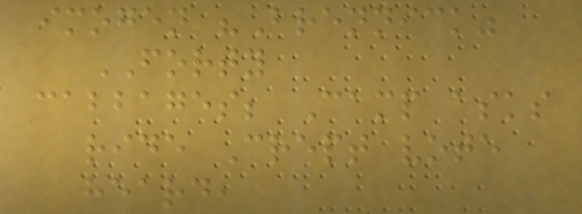imogen "Brennick"
FORTY
cabbages; Camp asks
ride Crept vote
heard,
